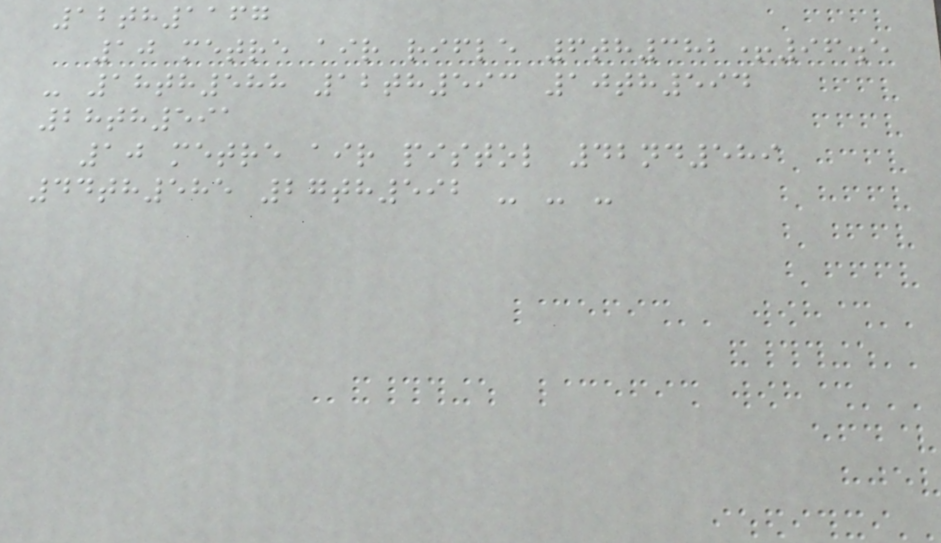12th1167
10 metre air rifle 6th382+96.5
- 18th588 12th593 10th594
28th591
10 metre air pistol 42nd589
44th585 27th592 - - -
